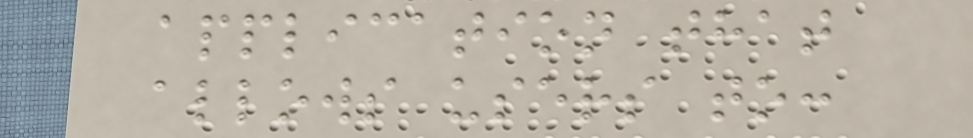application that
allows users to:
